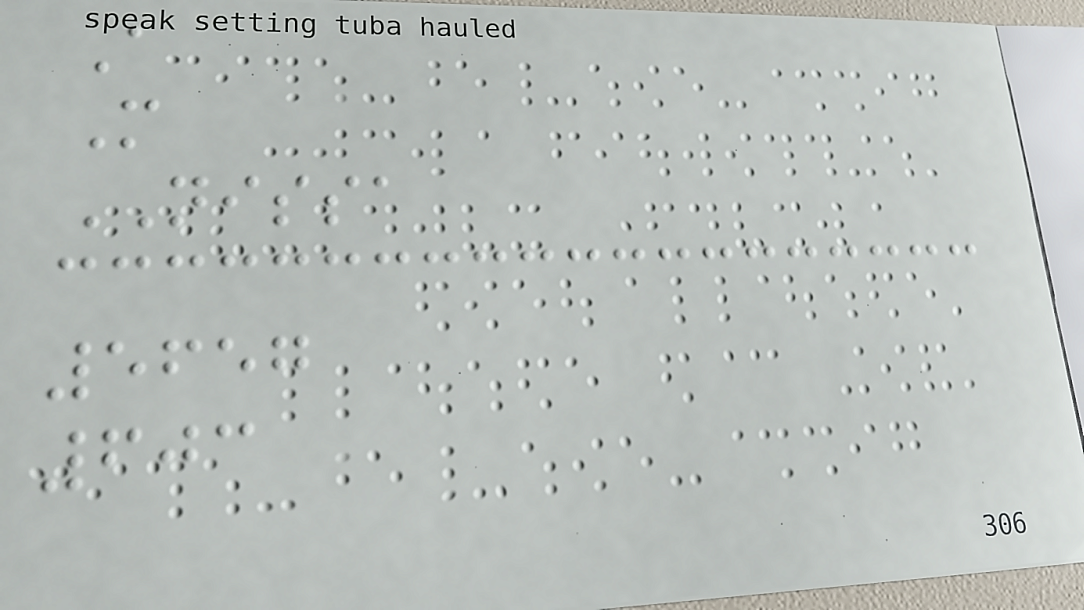A
M
NISSA
5657
603
